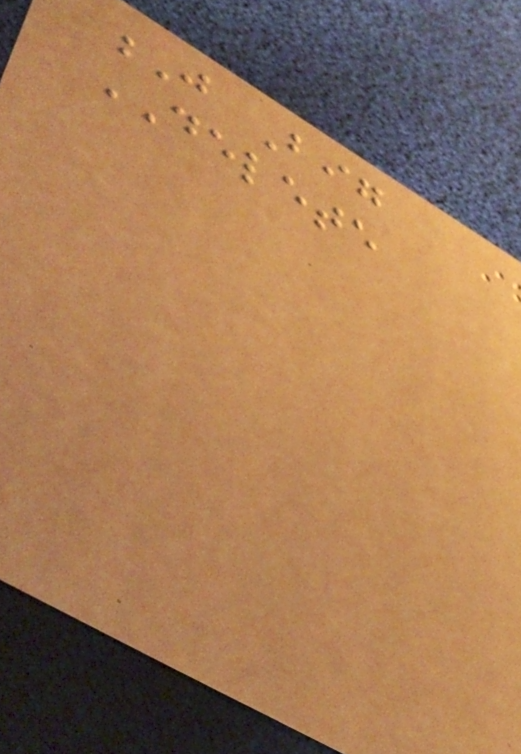J Big
DELETE
